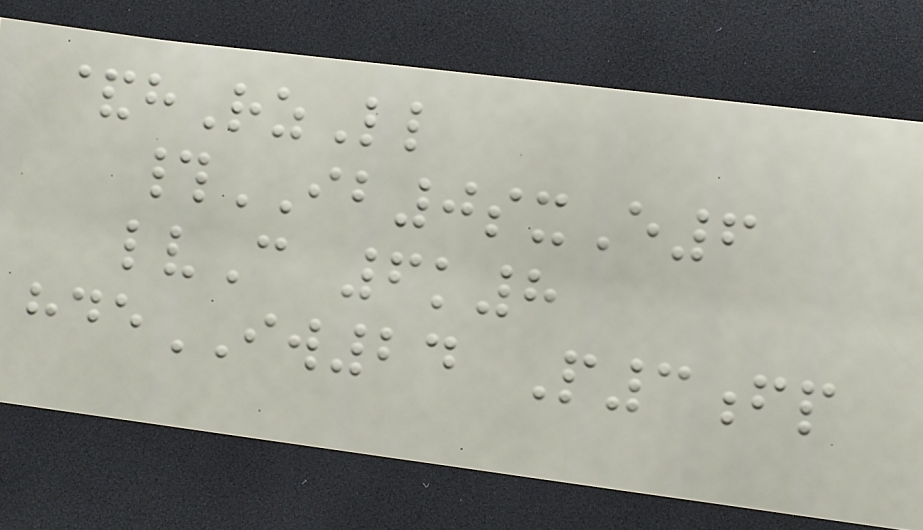&hRzLl
#IB0sxE6
lvC 6k8
hdeIW24 P3fp
